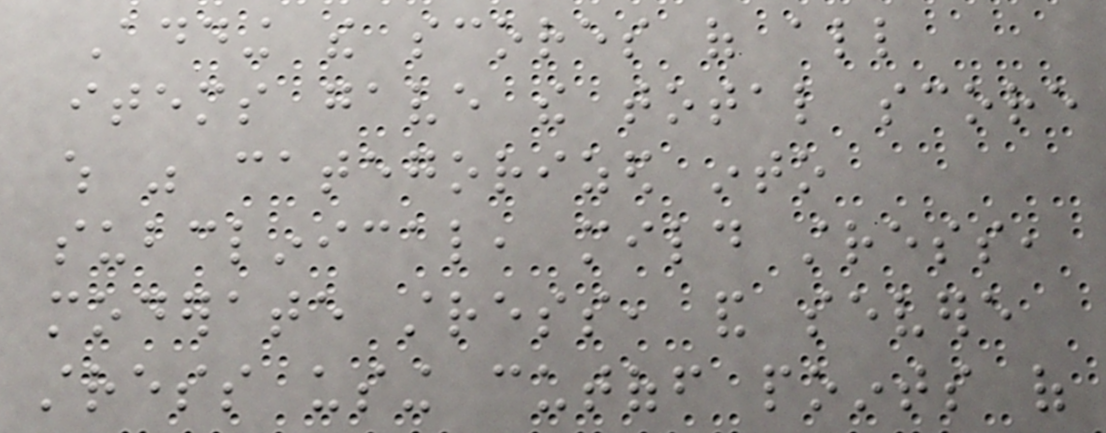Adding the scores of all
items gave the total score
which was categorized into
subclinical, mild stress,
moderate stress, and severe
stress using cutoff points of
